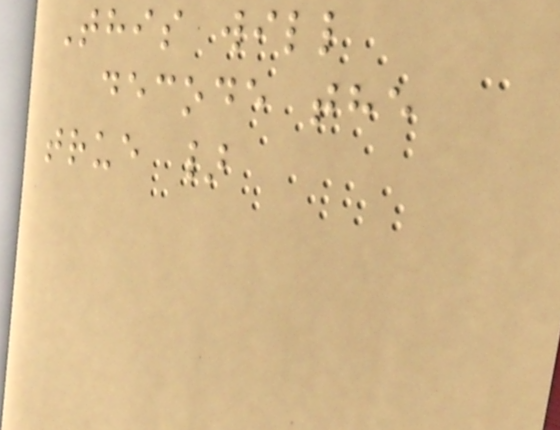This will
decode the
true }
